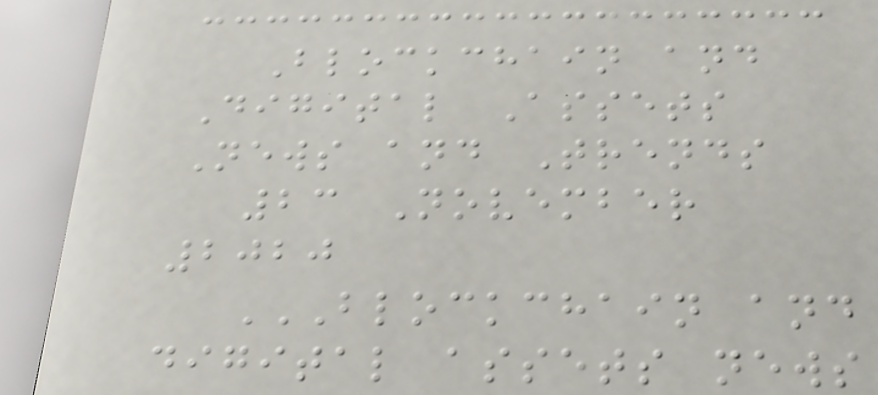Blockchain and
Digital Assets
News and Trends
23 November
2020
BLOCKCHAIN AND
DIGITAL ASSETS NEWS
